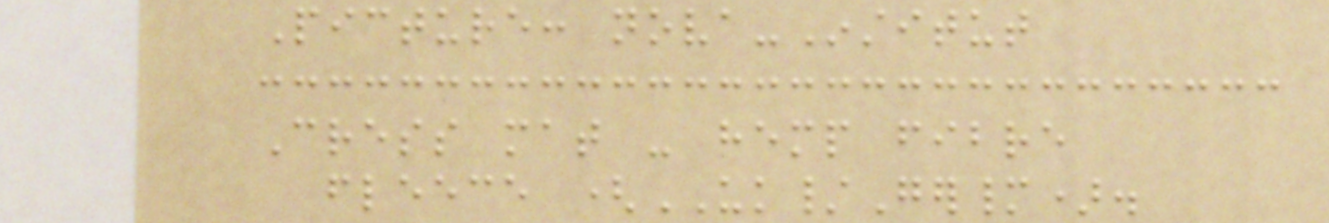Picture: nova-Institut
Cress mat - hemp fibre
fleece (UK/Germany).
